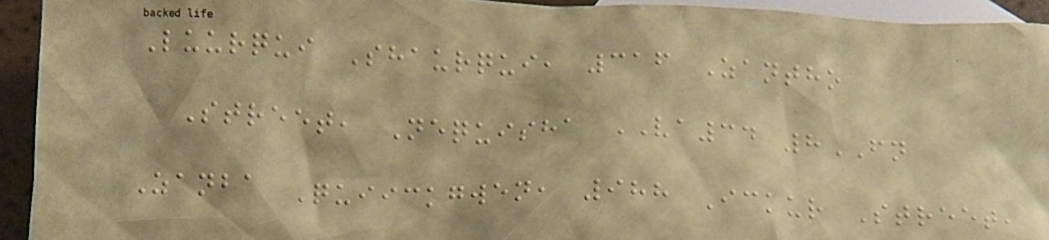Luurqui Shaurqui, 316 Zantho
Street, Nequisha VA34 8FN
Zanba Quiickgwen, 988 Ickur Street,
